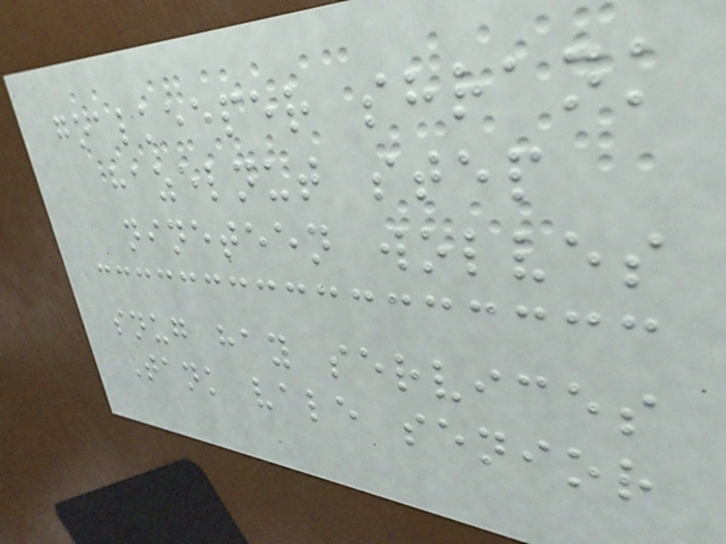goalkeeper shrank
hazelnut step
nineteen wolves
snug hay services
Tank vale senior
